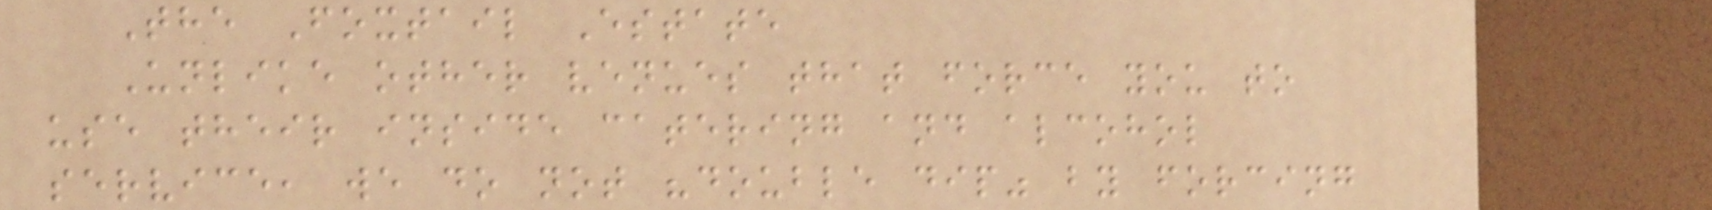The Foxtail Estate
Unlike other venues that force you to
use their inside catering and alcohol
service, we do not "double dip" by forcing
